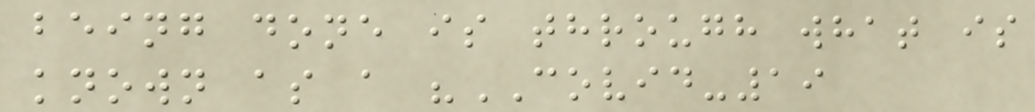being done is through what is
known as a "COVID-19
